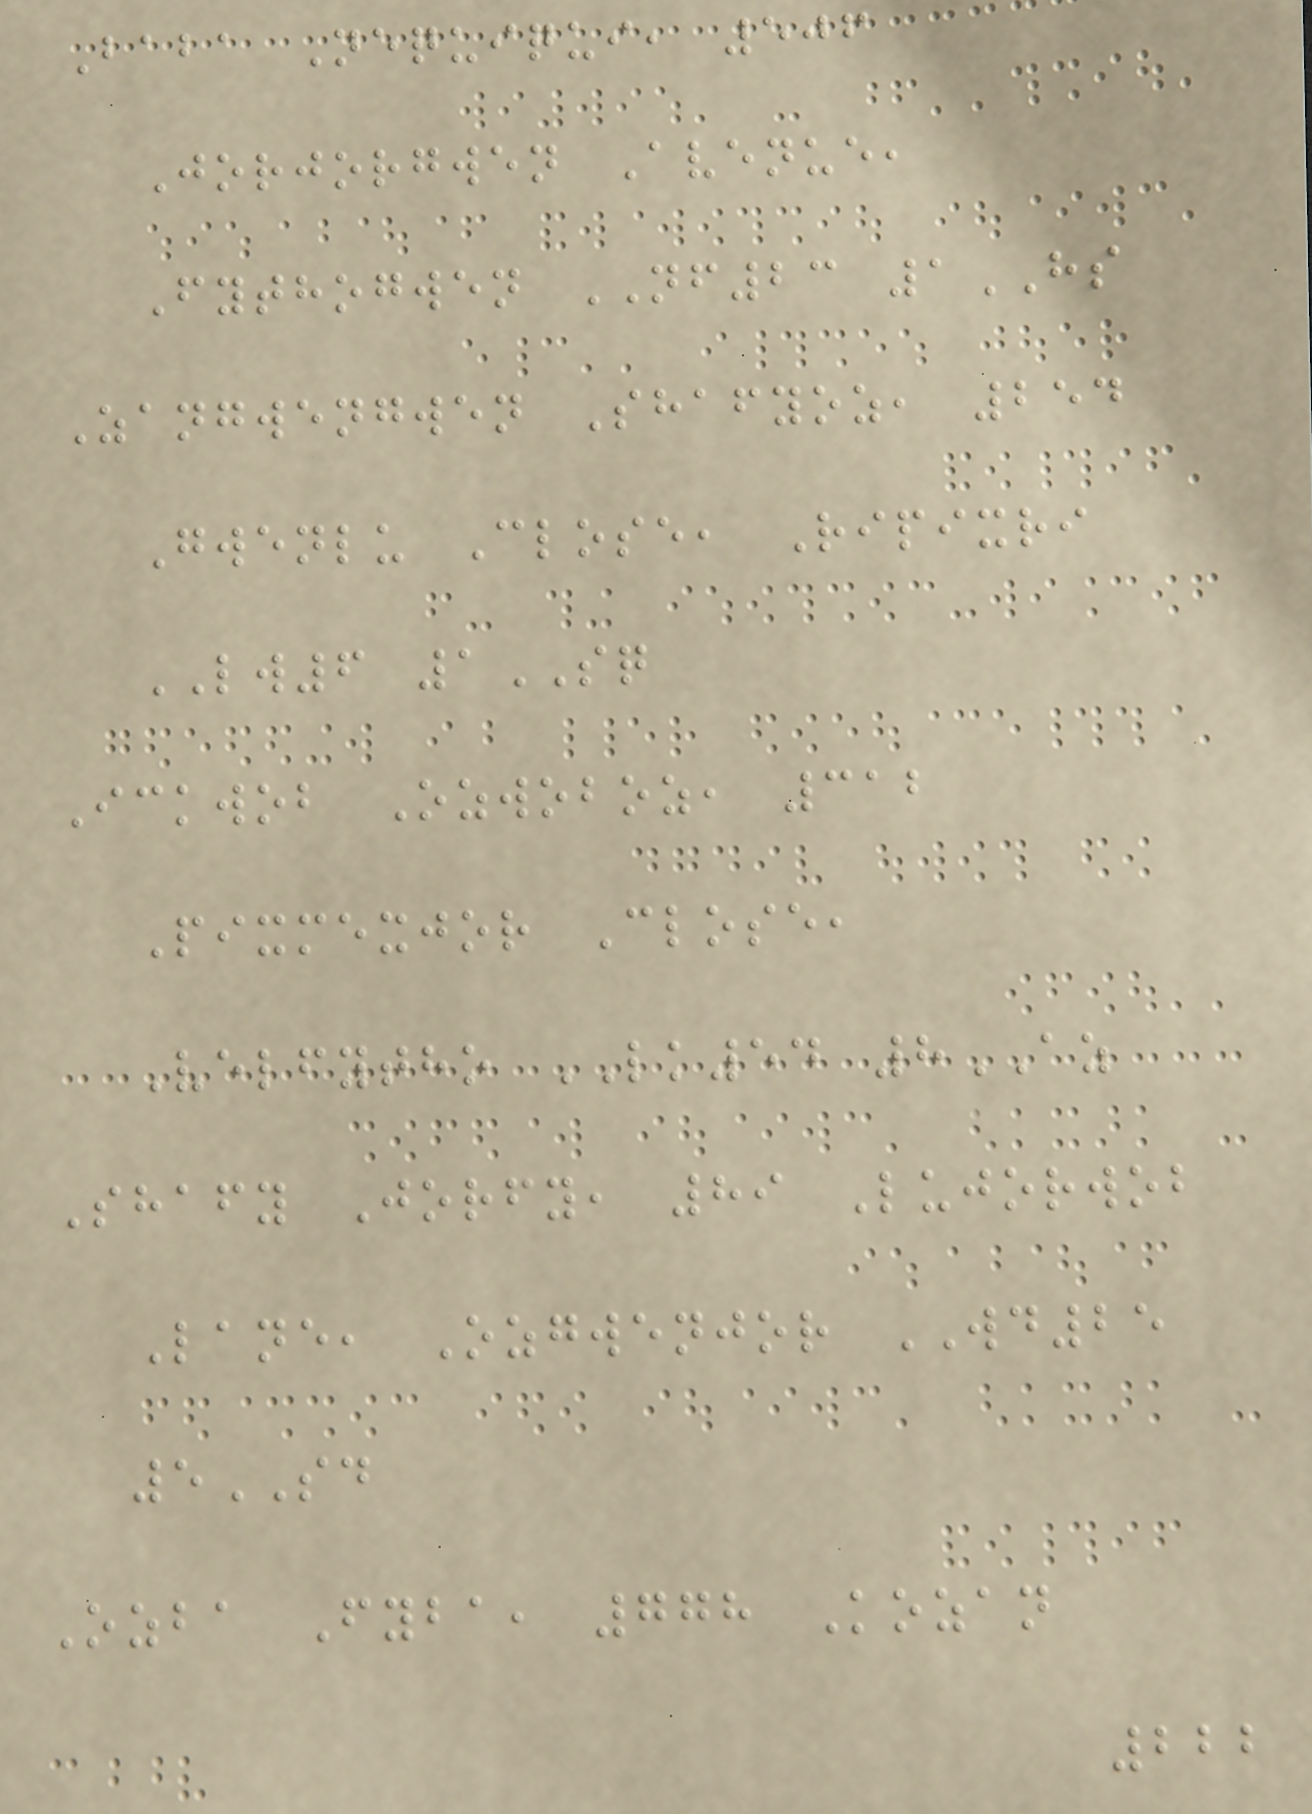Baba Nequiqui, 506
Jorjorgwen Avenue,
Fythogwen NF23 1HS
Zangwengwen Shafyoz, 254
Gwenlu Close, Ripixri
LW6 1SQ
Ickwob Ozwoboz, 312
Pixmexjor Close,
Velfytho LK54 8AZ
Shafy Jorfy, 89 Lujorwob
Lane, Ozgwenjor WD25
5SD
Ozba Fyba, 778 Kozan
222
